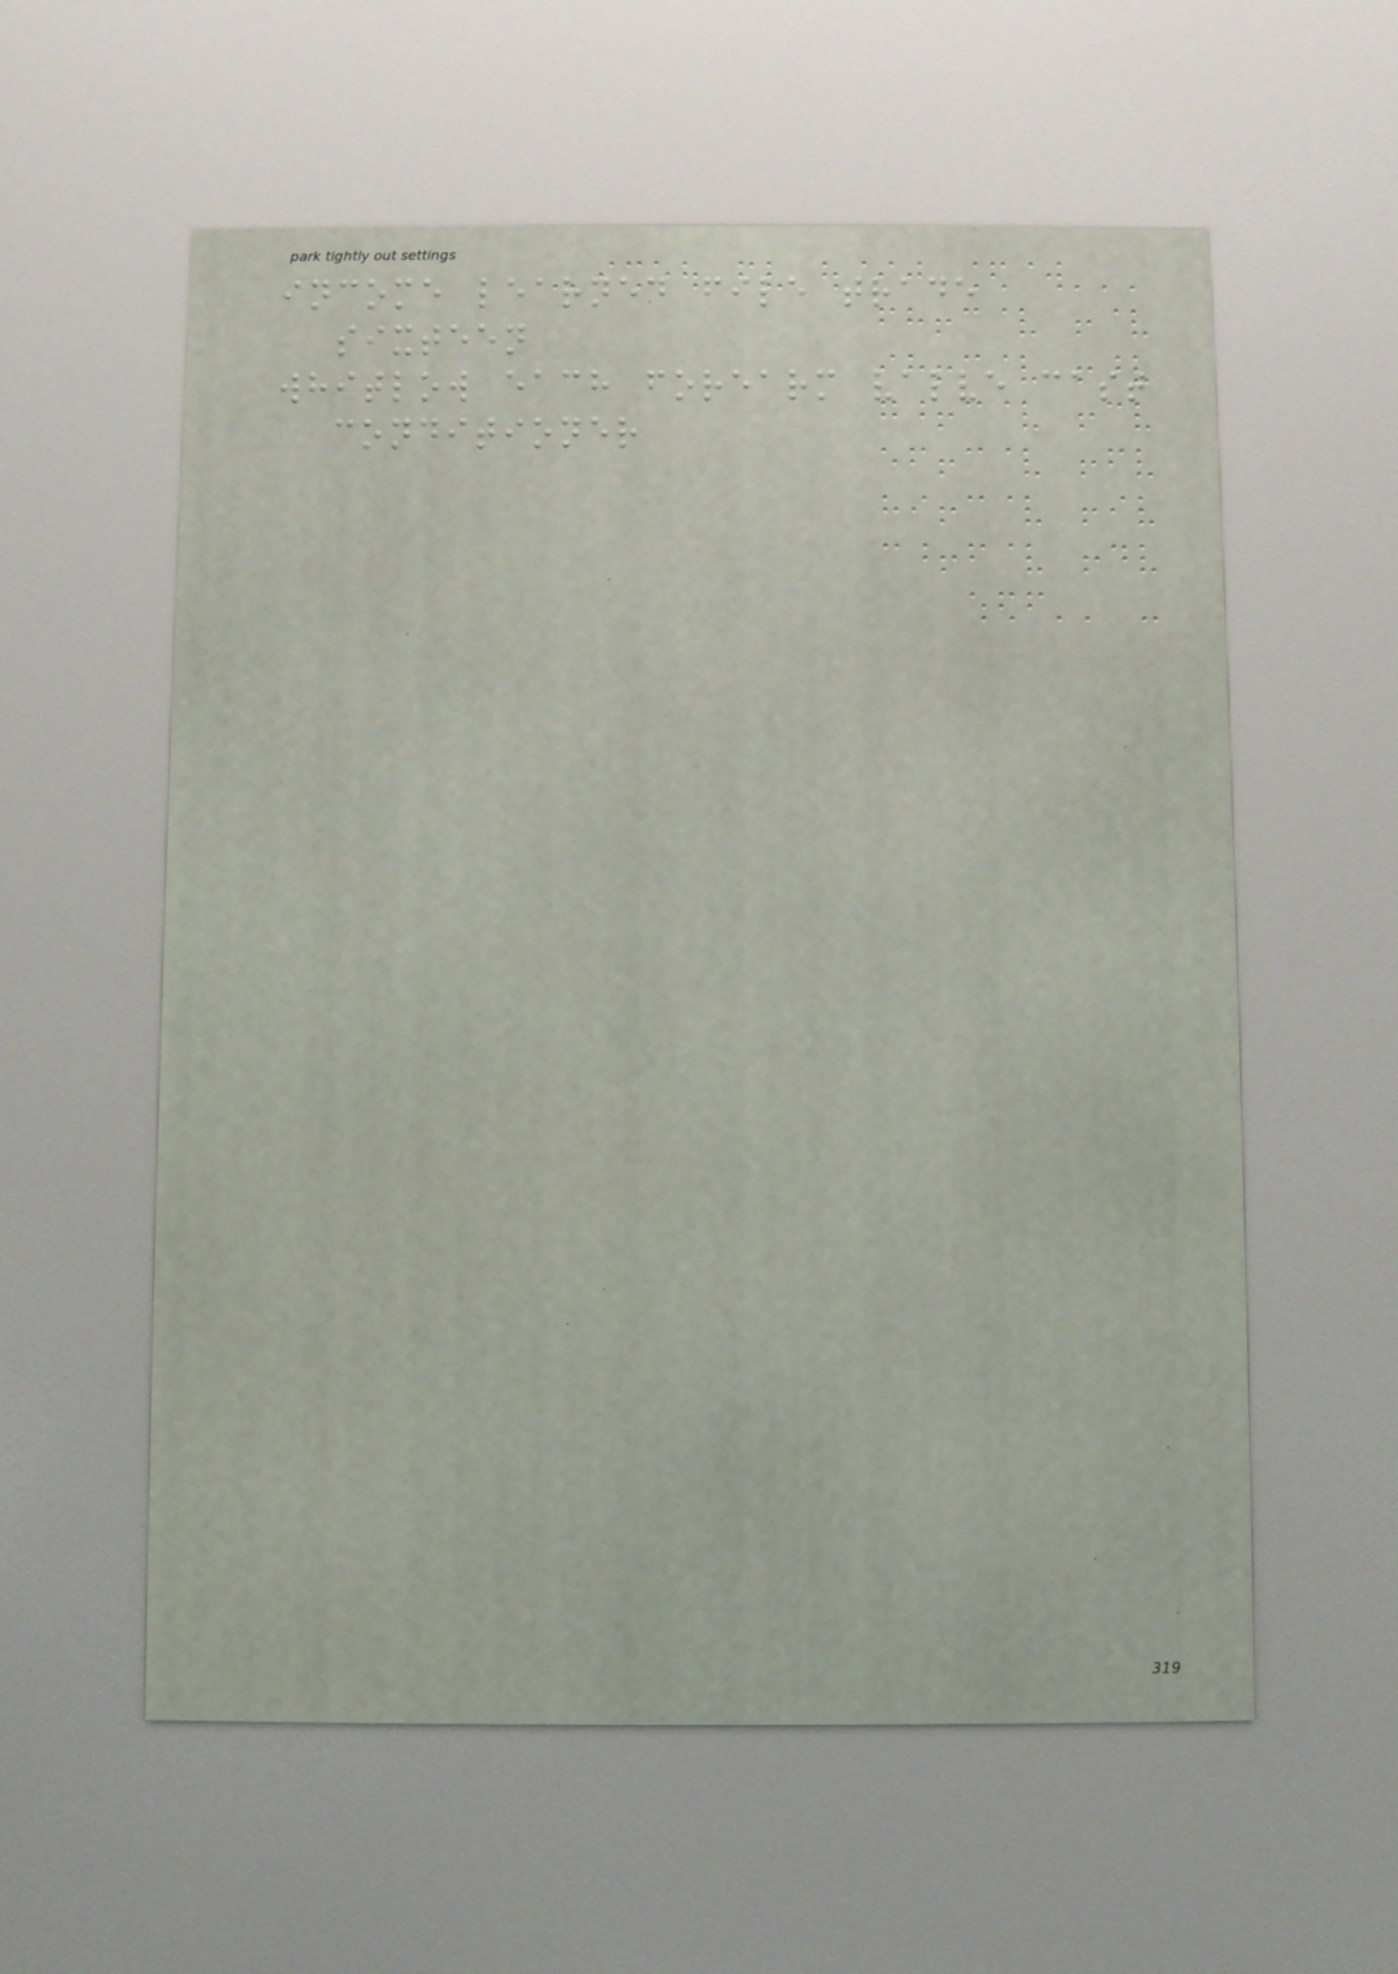income learned file trade
sixteen
whitlow each forearm valve cast
conditioner
